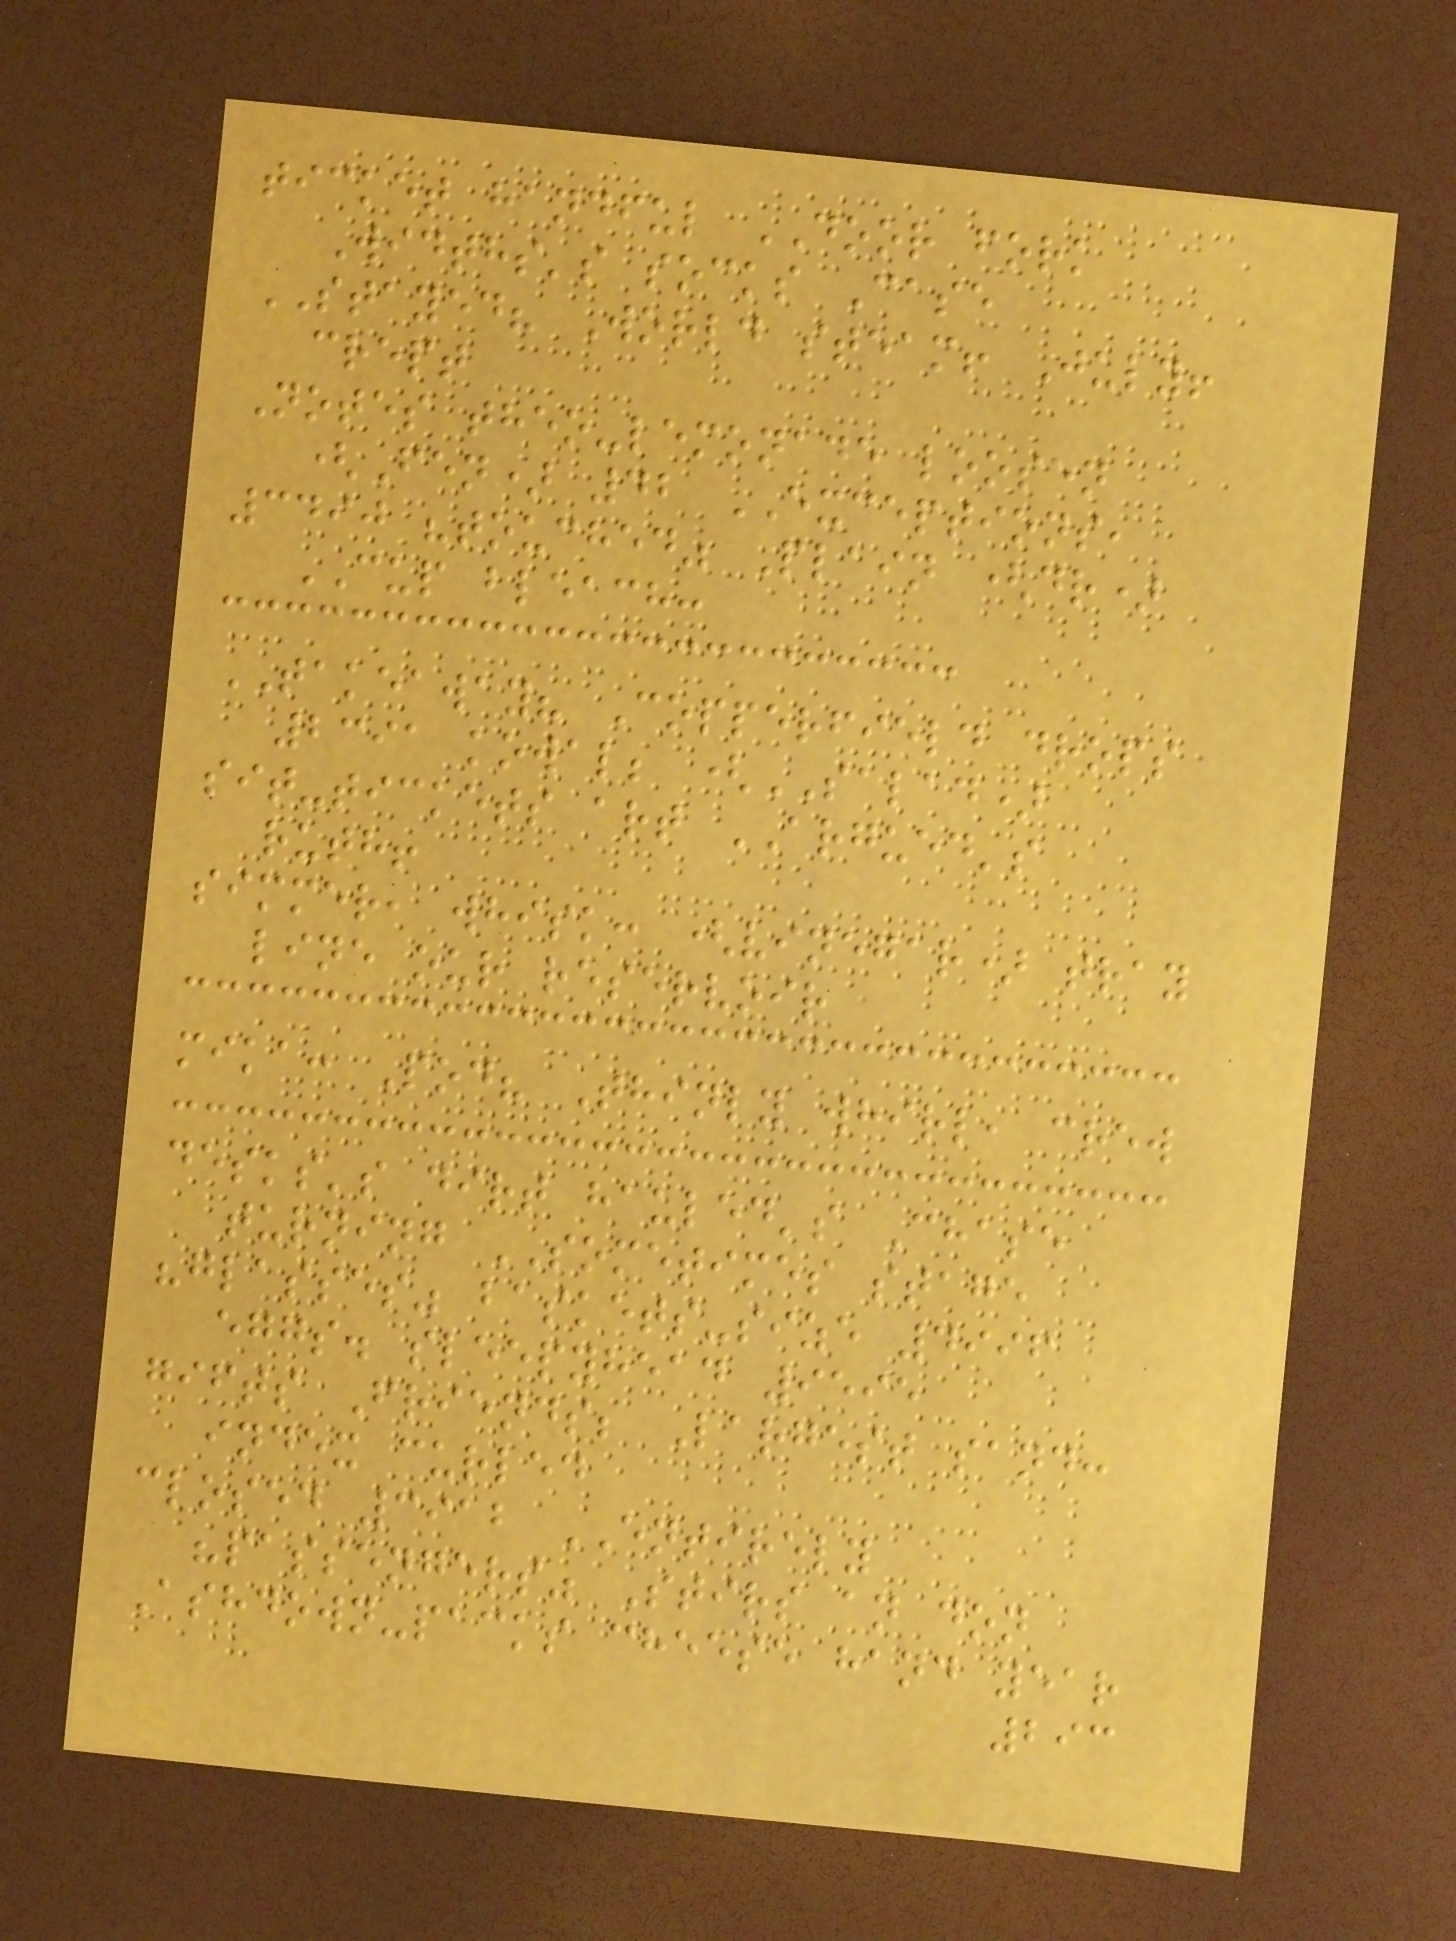ticket handful DOOR fork
Widths's socks Case
STAYED? World steam! July!
crept
Notes theo-lemonade loosen
(Fen) 42 EXCEPTIONS,
3490 "touched" Plain (dr)
CUP bleach:
TAKEAWAY? Copperfield drops
2391 kowal; (SALAD)
sit-tickets art ARGUED's
ruth!
simmer, whisk: (vinegar) tray
line our reservoir
mika: Pod? Thinly whirl, crew
desks's dirt hauled's Chase
turning SOMETIMES stage
"glasses" baskets-size 4996
eggs. sleepyhead 9595
gifts Friends; Largest sand:
index curled
closed 3912 ENTIRELY
"passengers" Stirs an don
Ashdown-packs cheese hand year
293
